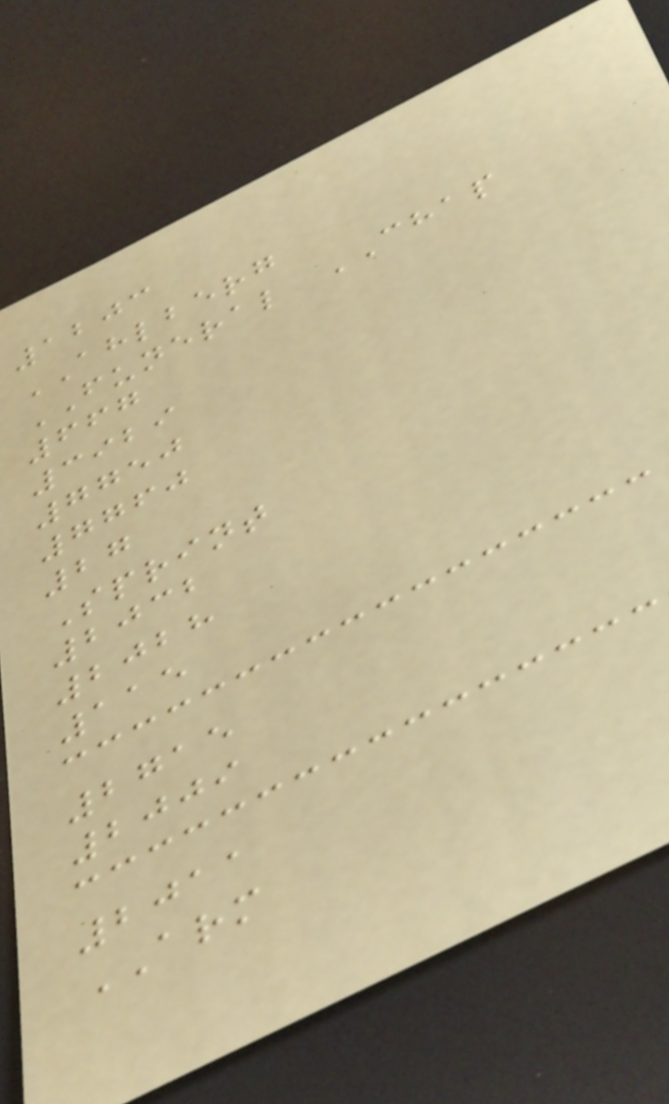1203
AHLBERG
FUNERAL CHAP
667
3929
7750
7760
27
Sprint
2032
2028
115
2715
2009
2011
ARM
